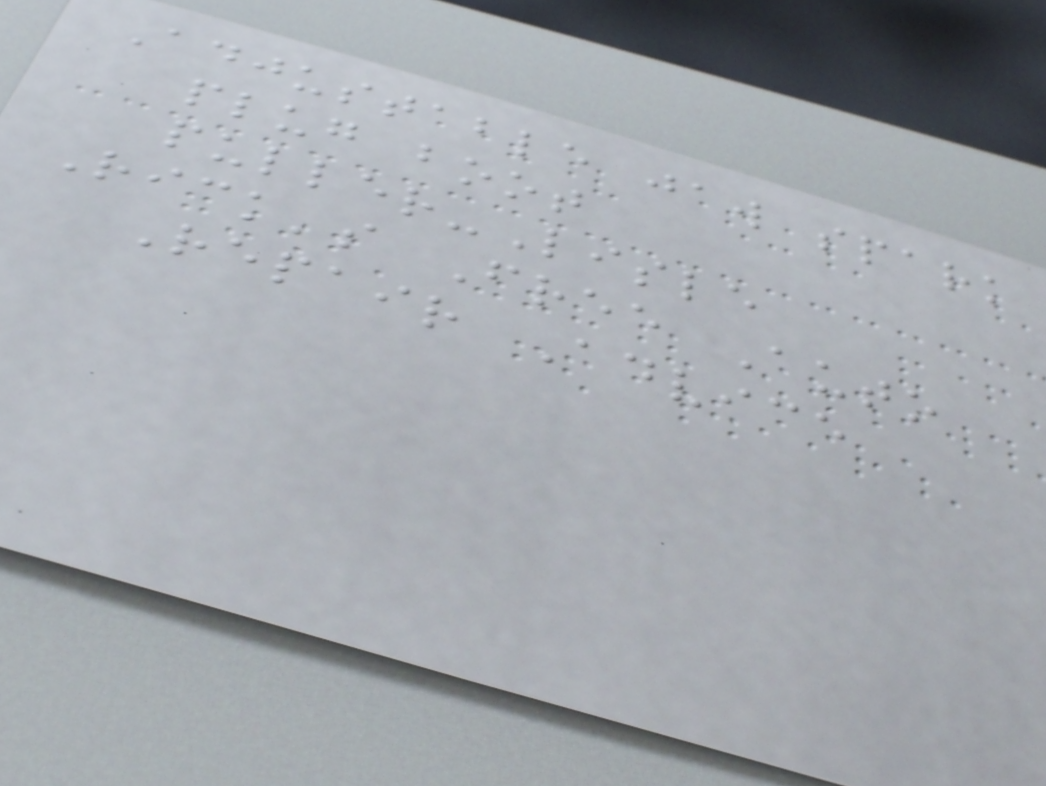Adjustable jaw spark
plug boot
puller-Lisle
Rick's Free Auto
Repair Advice
